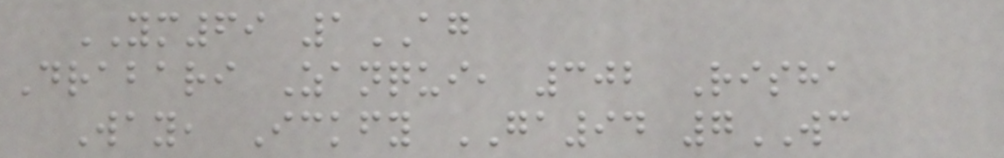YM69 1AG
Drabari Zanqui, 302 Risha
Way, Ickfy GA94 7WC
